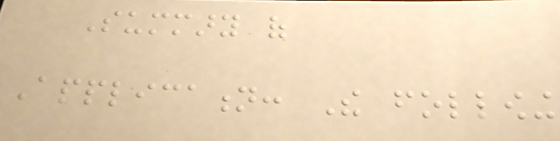Summary of
Application: The following
